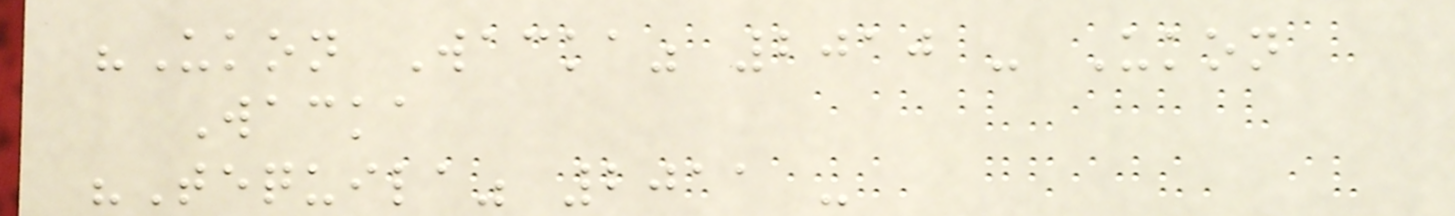"Ukon Wacka" 2010 - Ukon
Wacka
"Tequila" 2011 -
